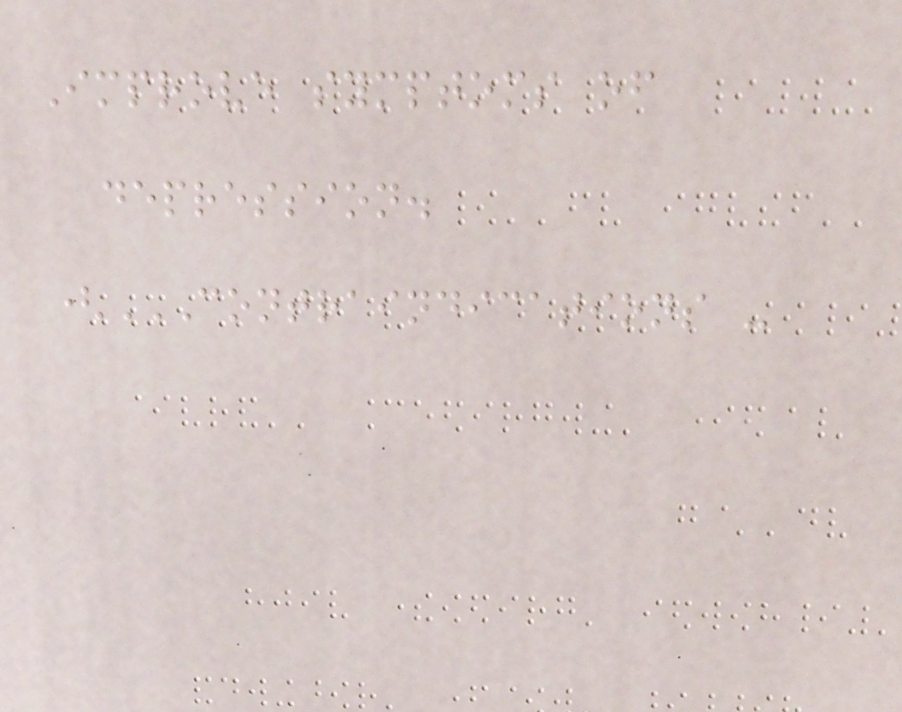Improve symptoms of
depression.
(CONTRAINDICATIONS -
